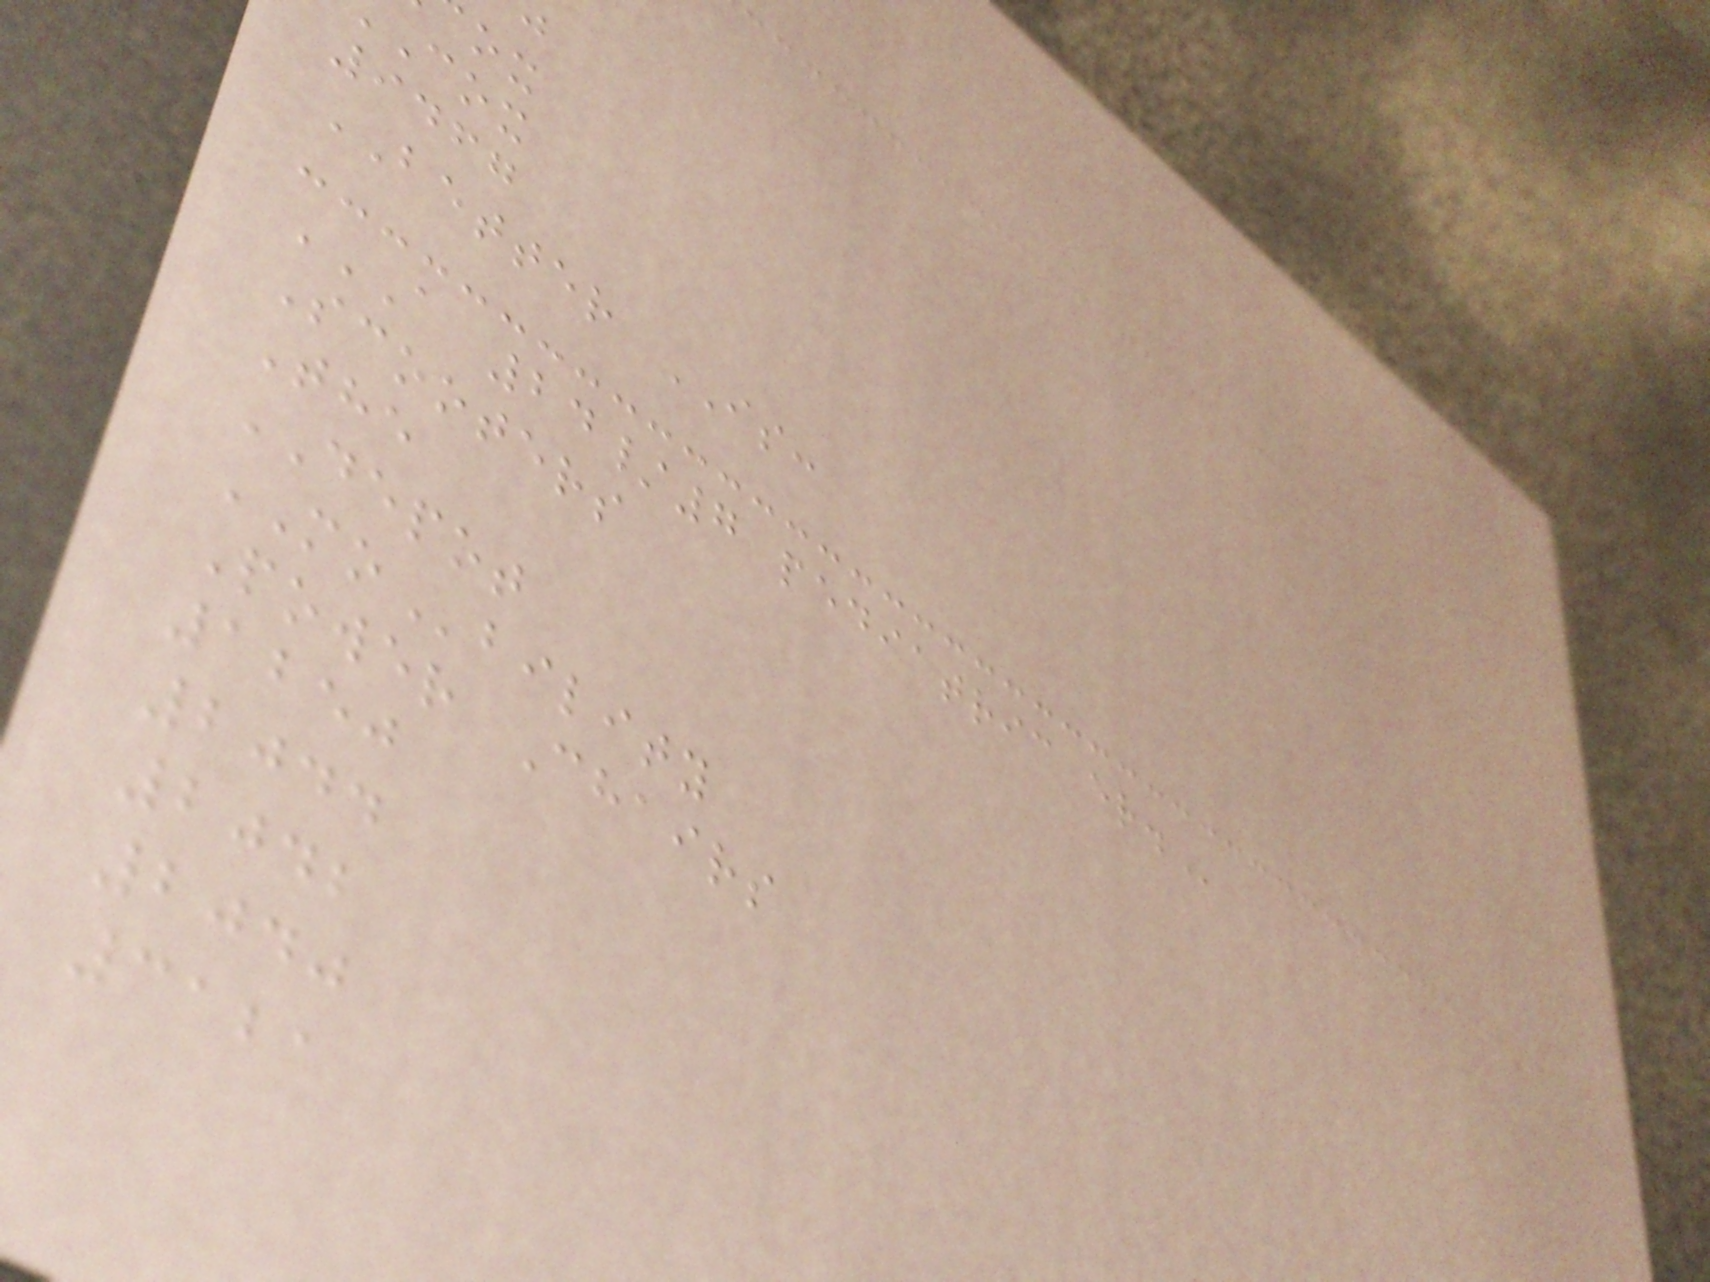9467
BETTER IS:
A 24/7 PEDIATRIC ER.
Scooters
The
DEPOT
MObility
Power Chairs
1250
2044
2042
2040
3121
